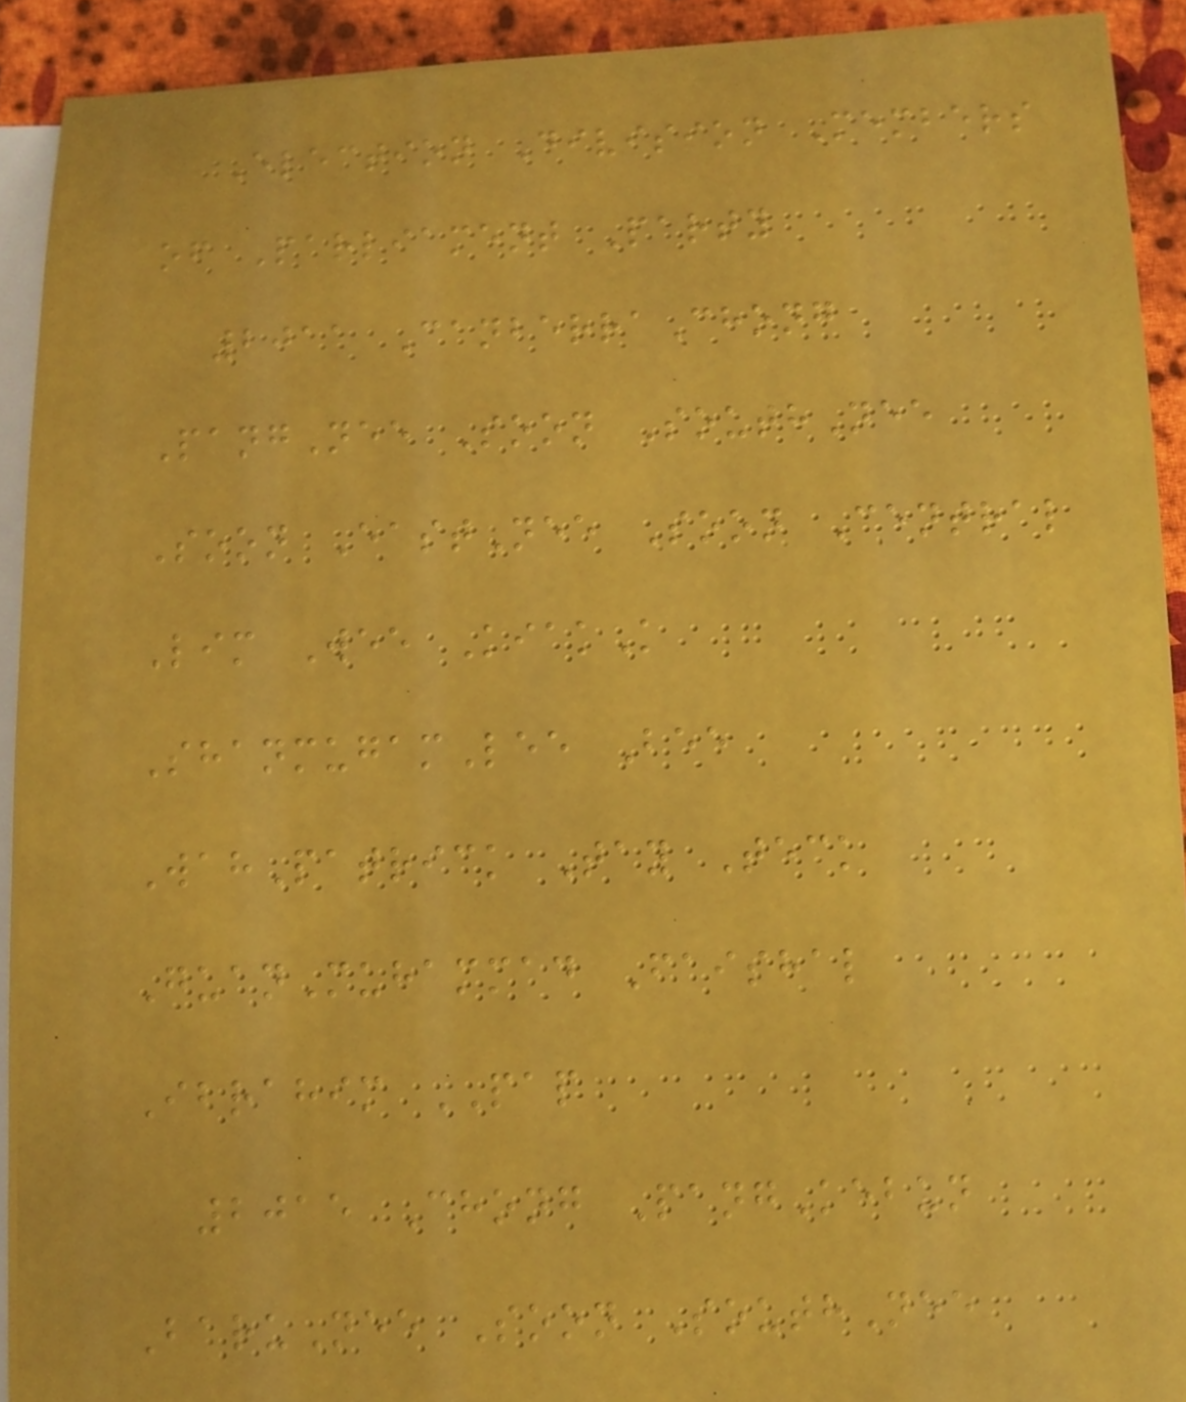Election Division Members
of Parliament Party
2011 CanberraChong
PangNee Soon SouthNee
Soon EastNee Soon Central
Lim Wee KiakK
ShanmugamLee Bee
WahPatrick Tay Teck
GuanMuhammad Faishal
Ibrahim PAP
2015 Chong PangKebun
BaruNee Soon SouthNee
